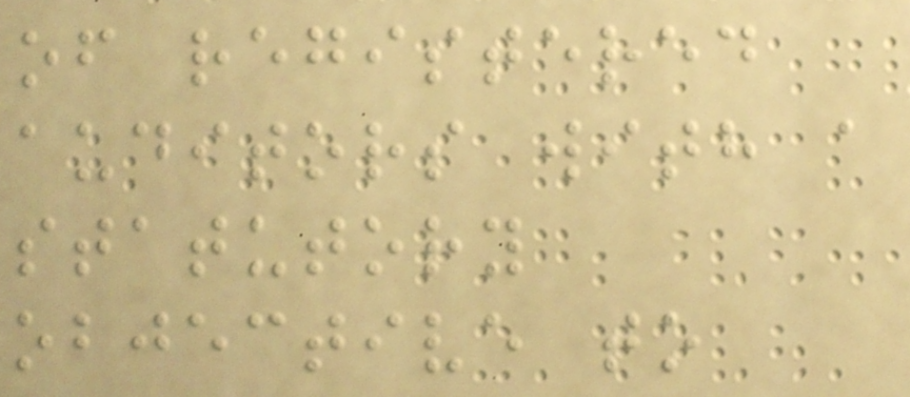of registered
auditors with a
statutory
objective to
